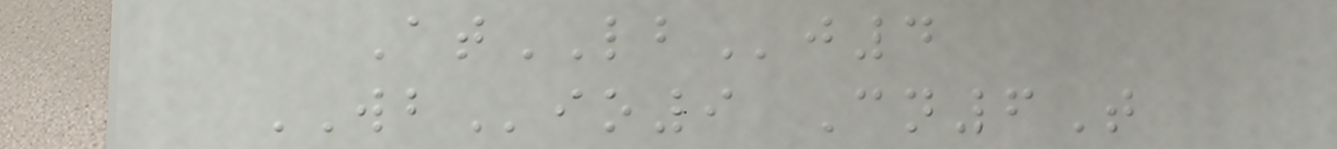AtLBj4
WBio9 Cn6T
